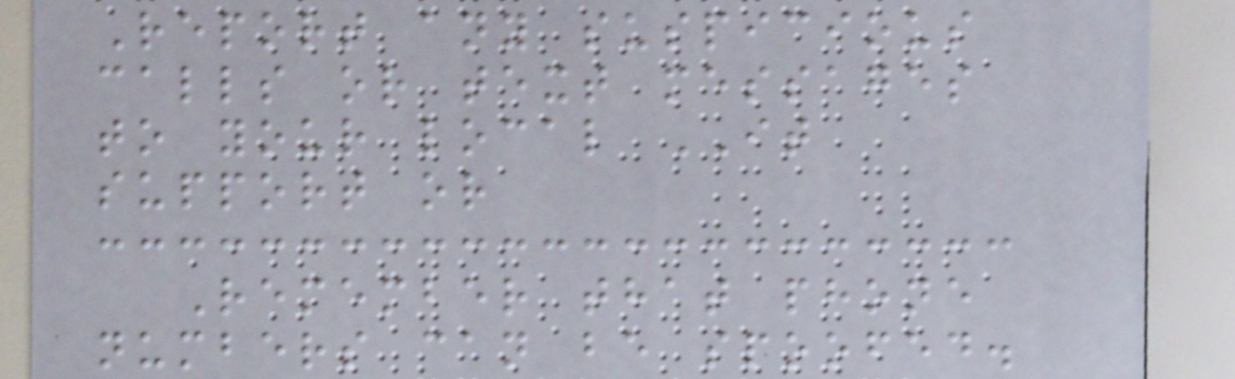Report any suspicious
calls or text messages
to your local IT
support or
Remember that phone
numbers can be spoofed.
